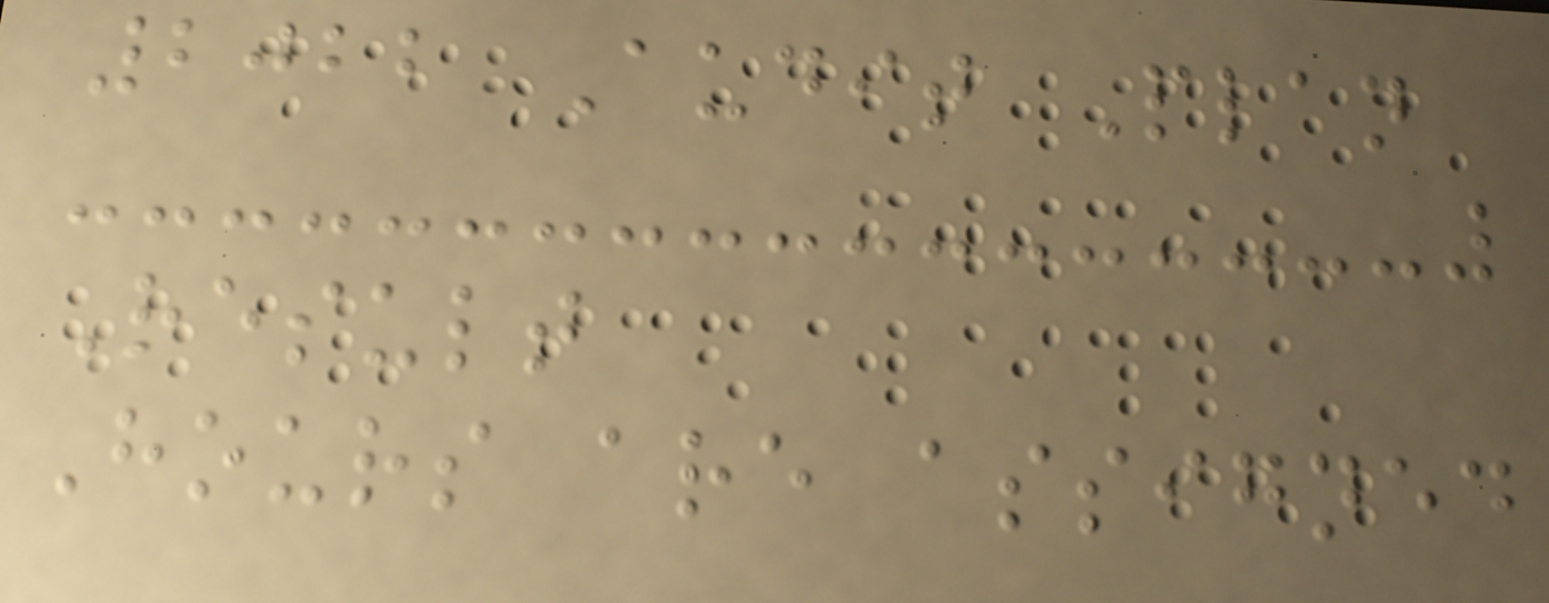2022 Audit Plan
Result
Hours are assigned
